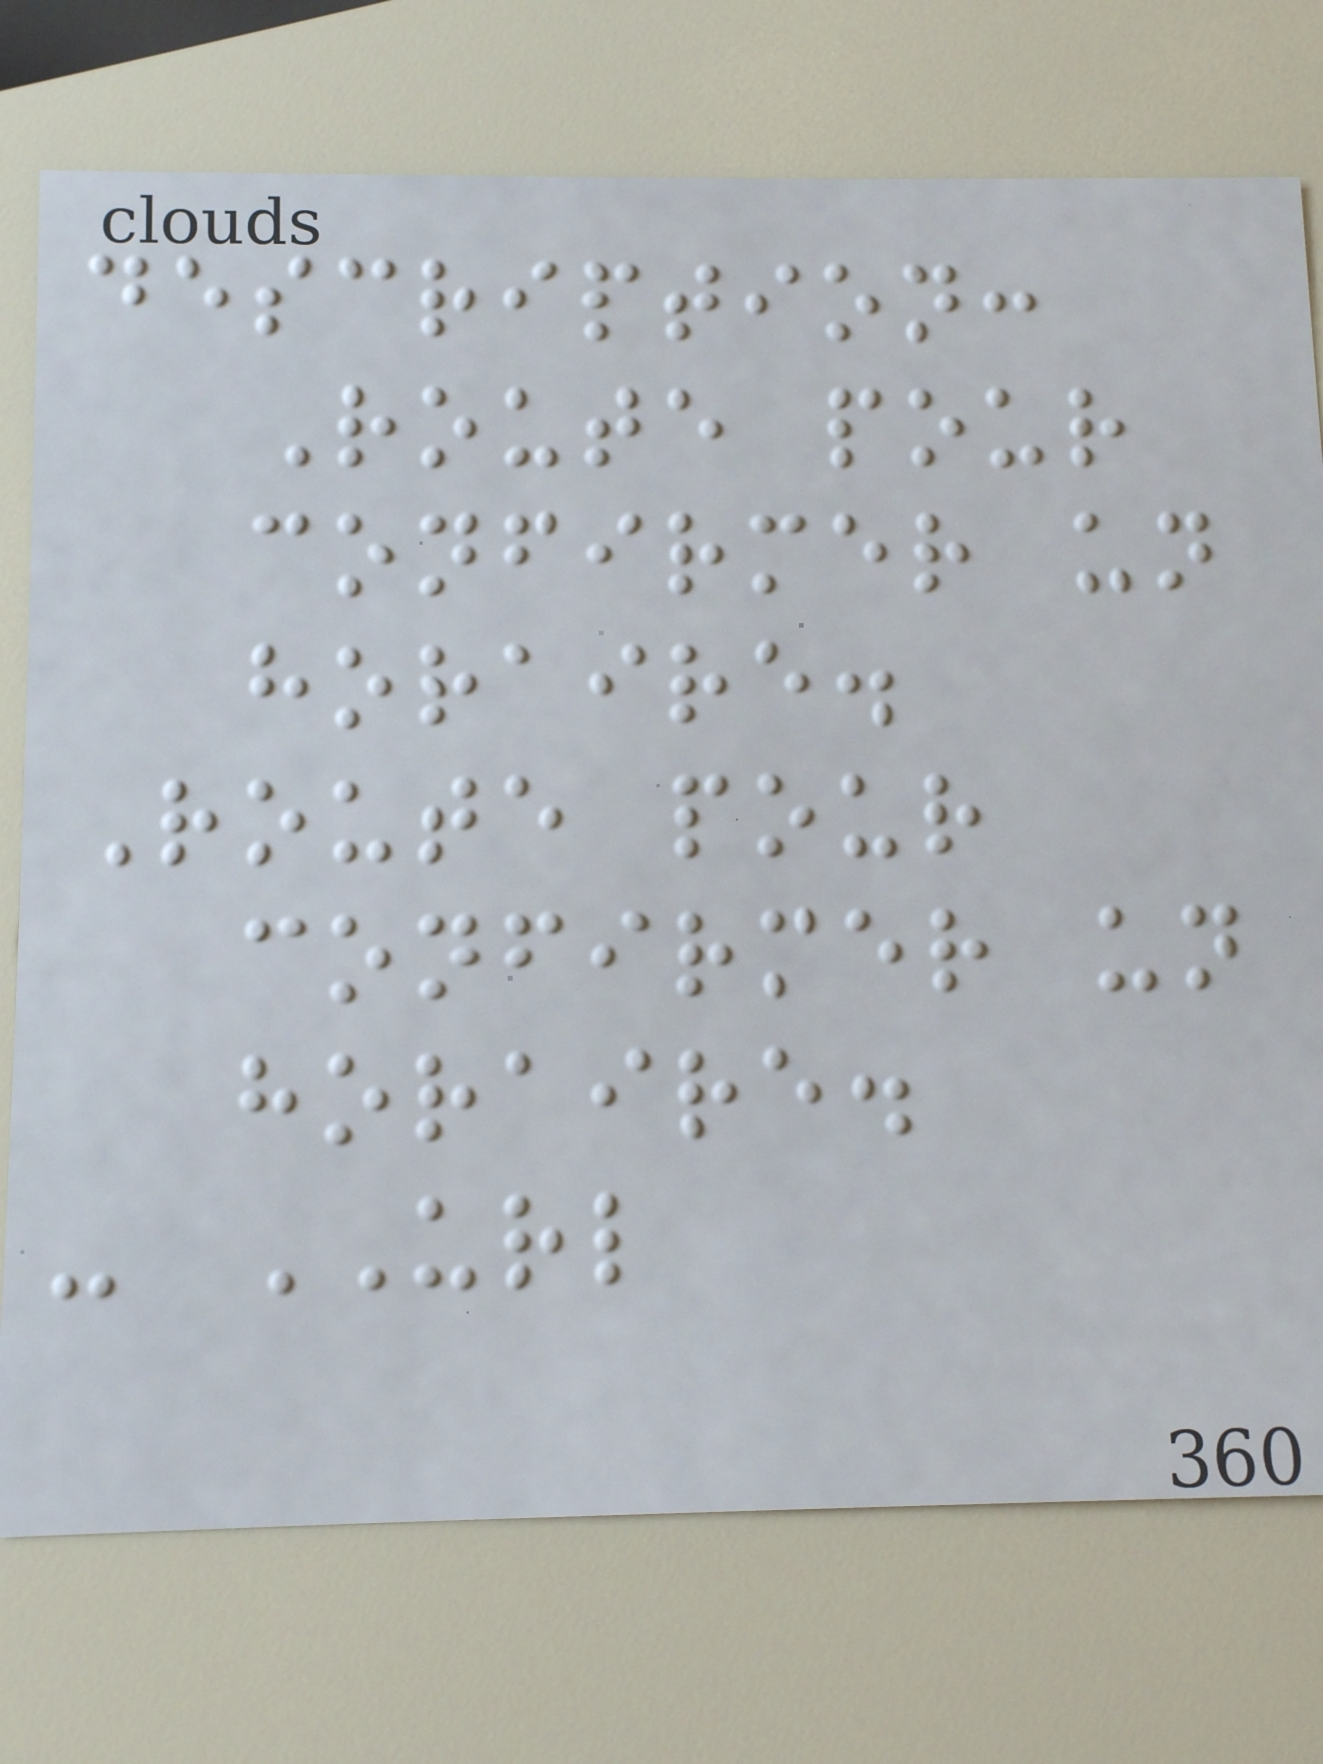description:
Route pour
confirmer un
horaire.
Route pour
confirmer un
horaire.
- URL
